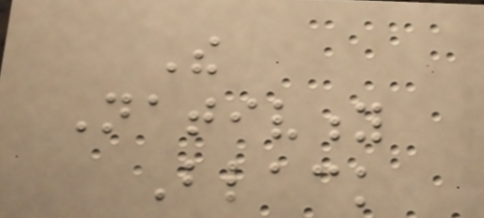The
Nativity
Black
